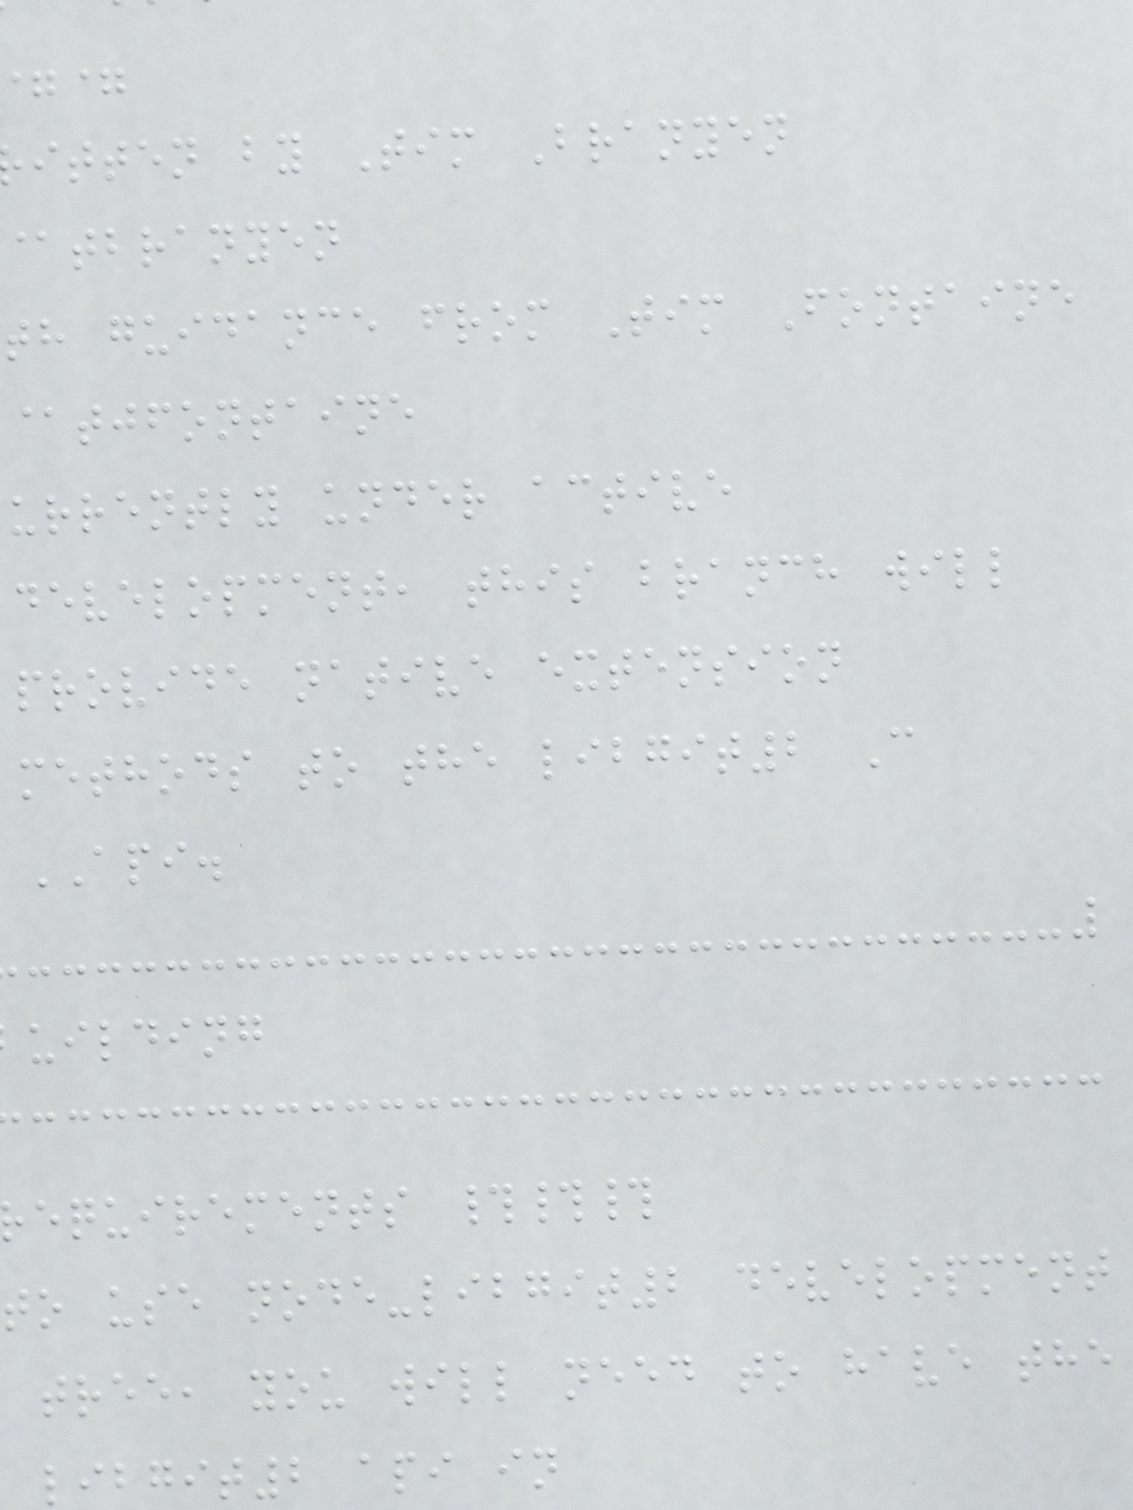itten by Tim Branyen
@tbranyen
th guidance from Tim Fontaine
@tjfontaine
urrently under active
development, this branch will
provide native extension
methods to the libgit2 C
API.
uilding
equirements ###
to use node-libgit2 development
tree, you will need to have the
libgit2 api in
